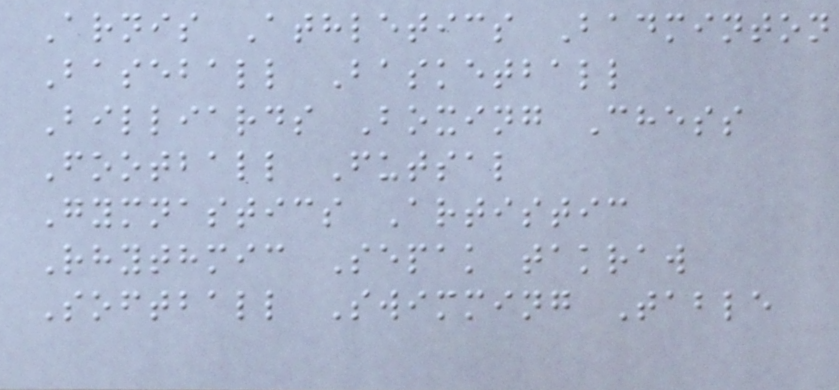Arnis Athletics Badminton
Baseball Basketball
Billiards Boxing Chess
Football Futsal
Gymnastics Artistic
Rhythmic Sepak takraw
Softball Swimming Table
